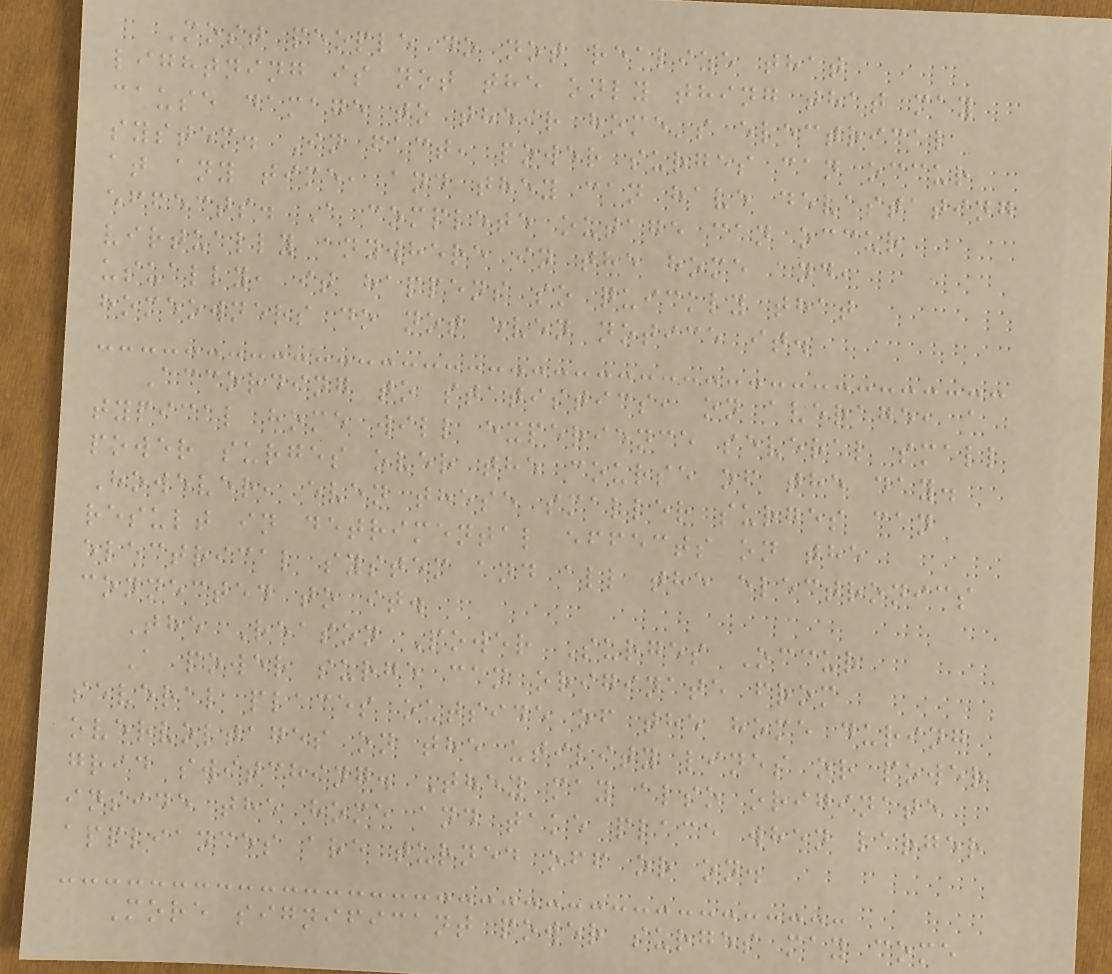Most people do not realize that
lightning is not the only thing that may
cause damage to their home's electrical
system. In fact, power surges can occur
at any time, and they can have devastating
effects. A complete outage can occur
virtually anywhere in the home and,
usually, it happens so quickly that
homeowners do not even notice it.
According to statistics, on average, a
typical home will experience several small
power surges over the course of the day.
However, even these smaller surges can
result in detrimental effects on the
electrical system and all the electronics
connected to it.
The Reason Power Surges Occur
A power surge can originate from
several places outside of the home during
overvoltages on the utility lines or power
grid switching. They may also originate
inside the home and take place when larger
appliances are turned off or on.
More significant power surges may come
